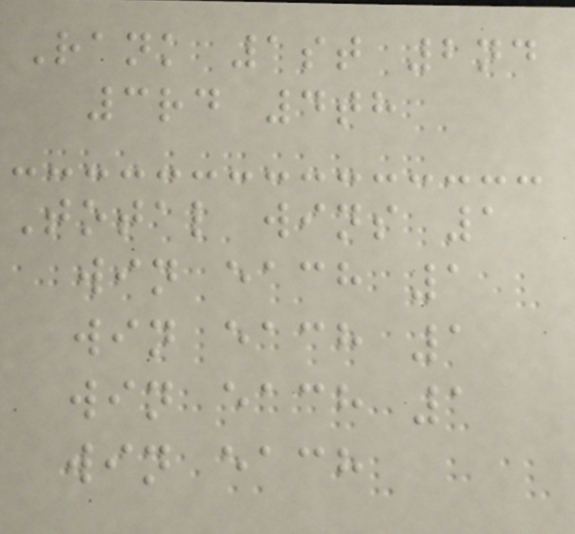Rank 1st 2nd
3rd 4th
Total wins 1
win each 1
win each 1
win each 1
win each
